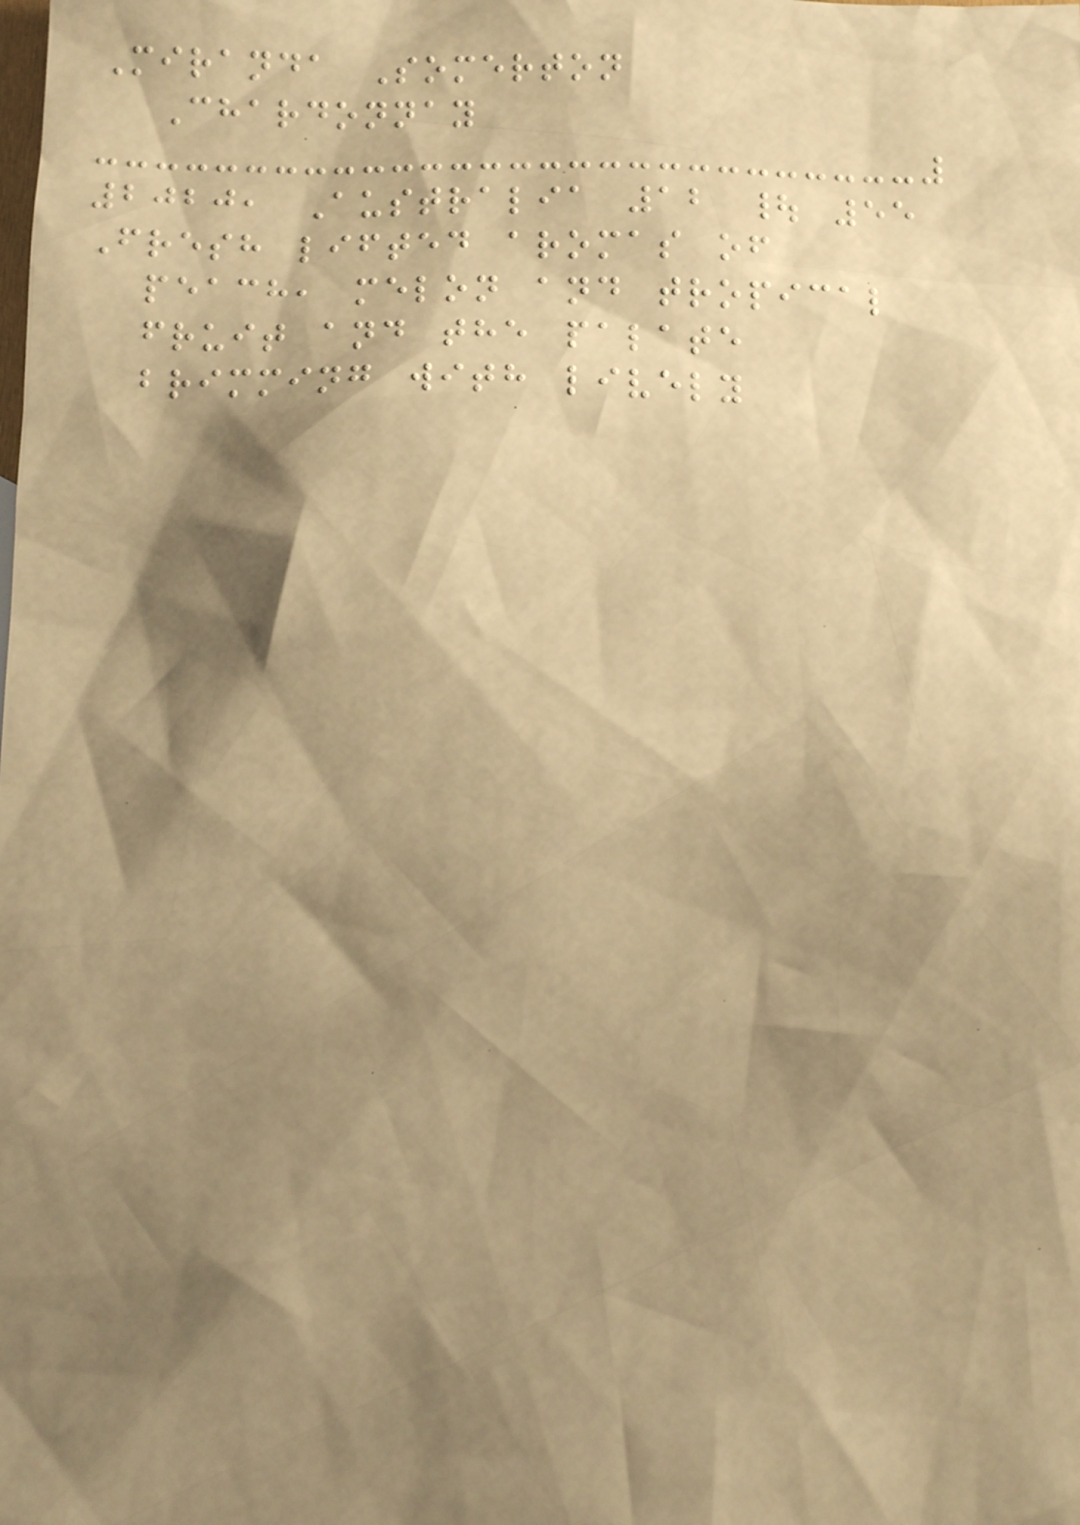Miranda Somerton
Chardonnay
2020, Australia 12 | 55
Fresh lifted aromas of
peach, melon and tropical
fruit and the palate
brimming with lively
